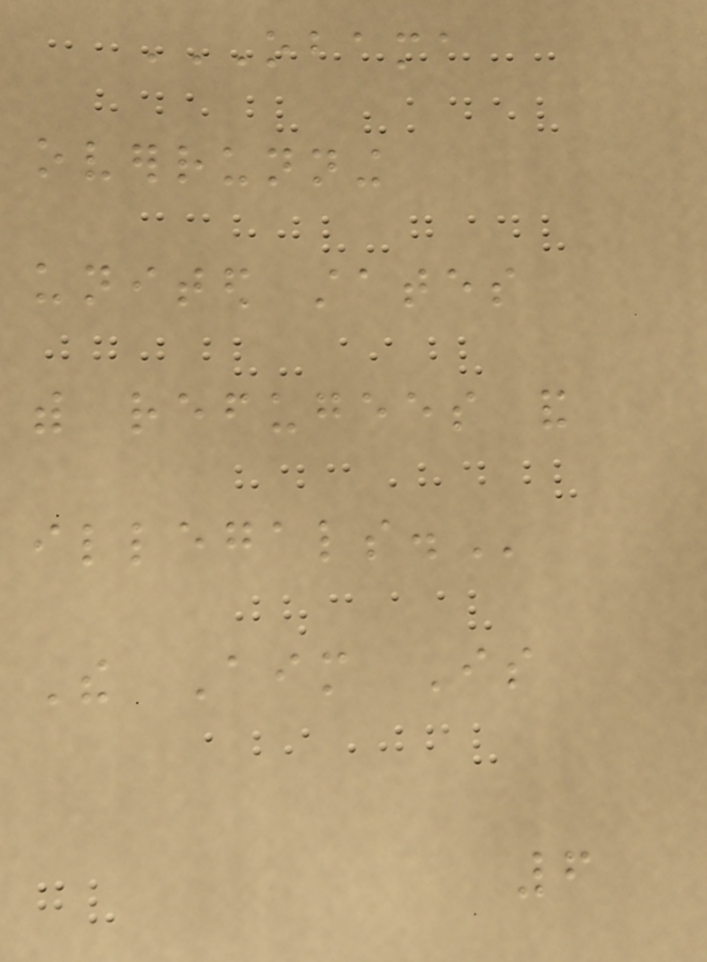OBAMA
OVERRUNNING
UNITED STATES
WITH REFUGEES AND
ILLEGALS.
The Aim Is
6
